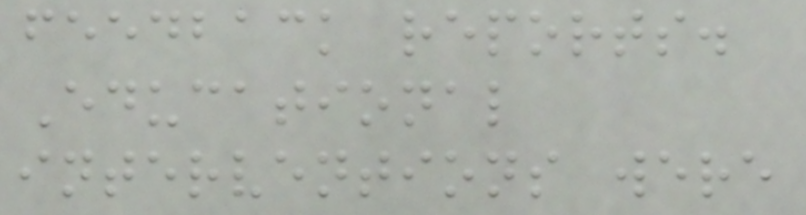feedback reports.
Educational
interventions were
